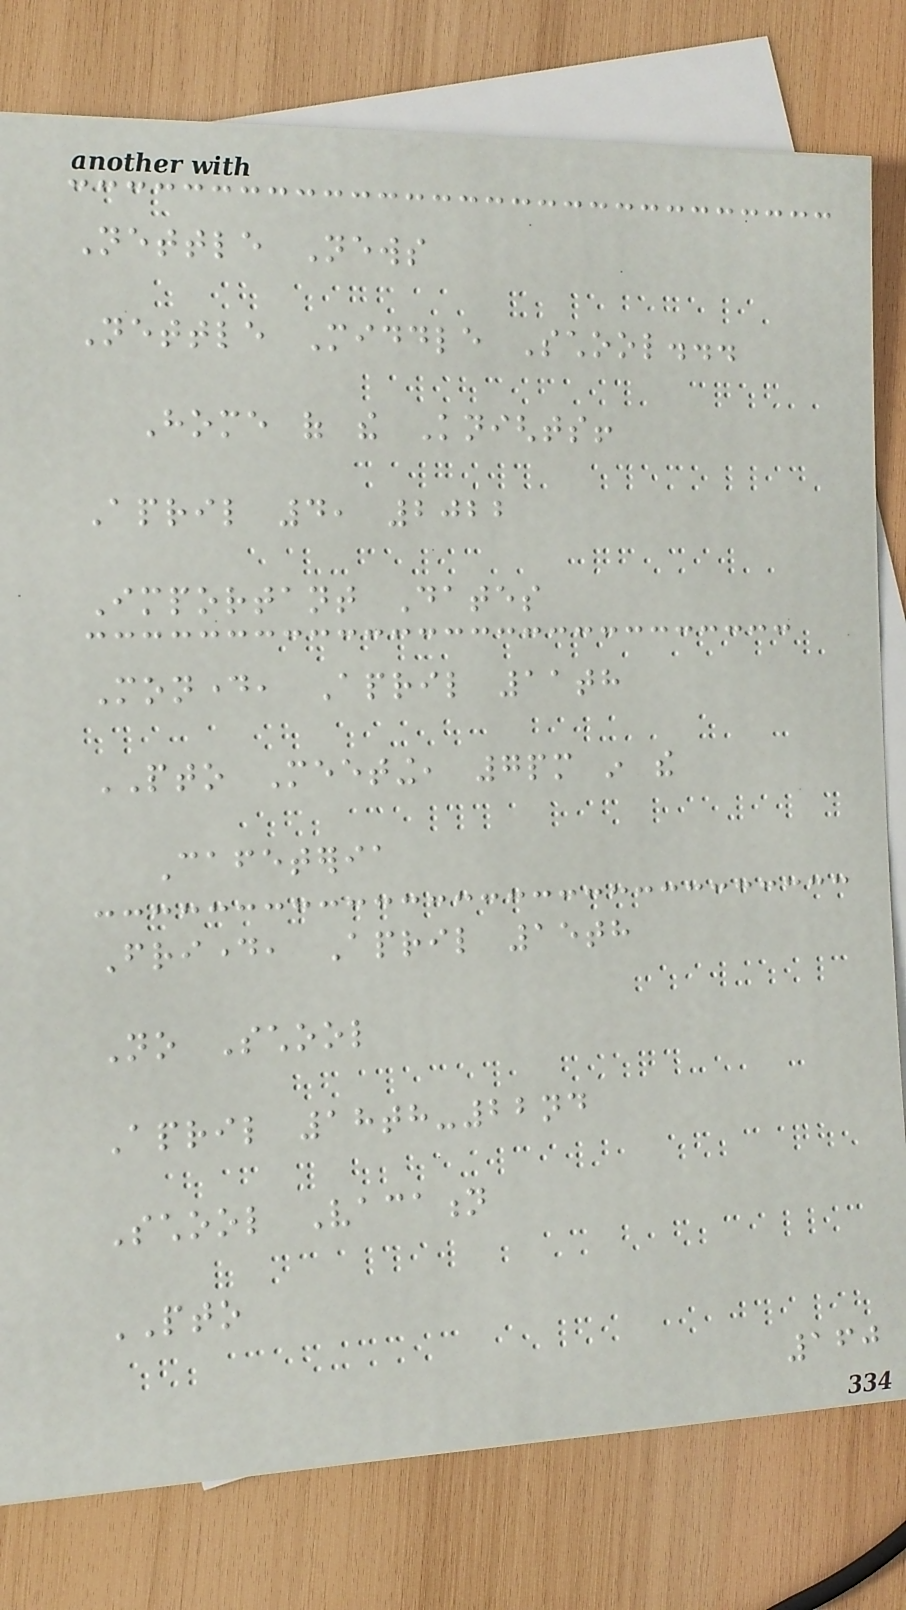Nettle News
Nettle Middle School...
Home of the Knights!
April 4, 2022
Important Dates
Monday, April 11th
PTO Meeting, 7pm in the
Cafeteria
Friday, April 15th
No School
April 18th-22nd
School Vacation
PTO
160
